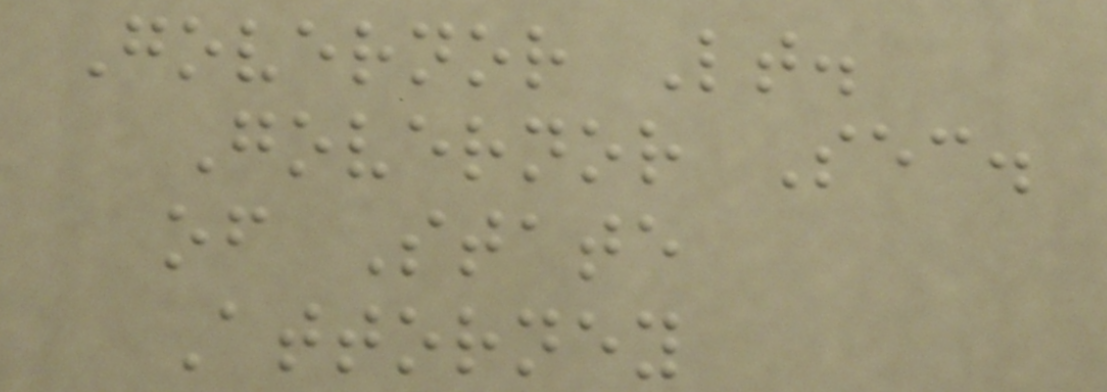Governor Lt.
Governor Sec.
of State
Attorney
